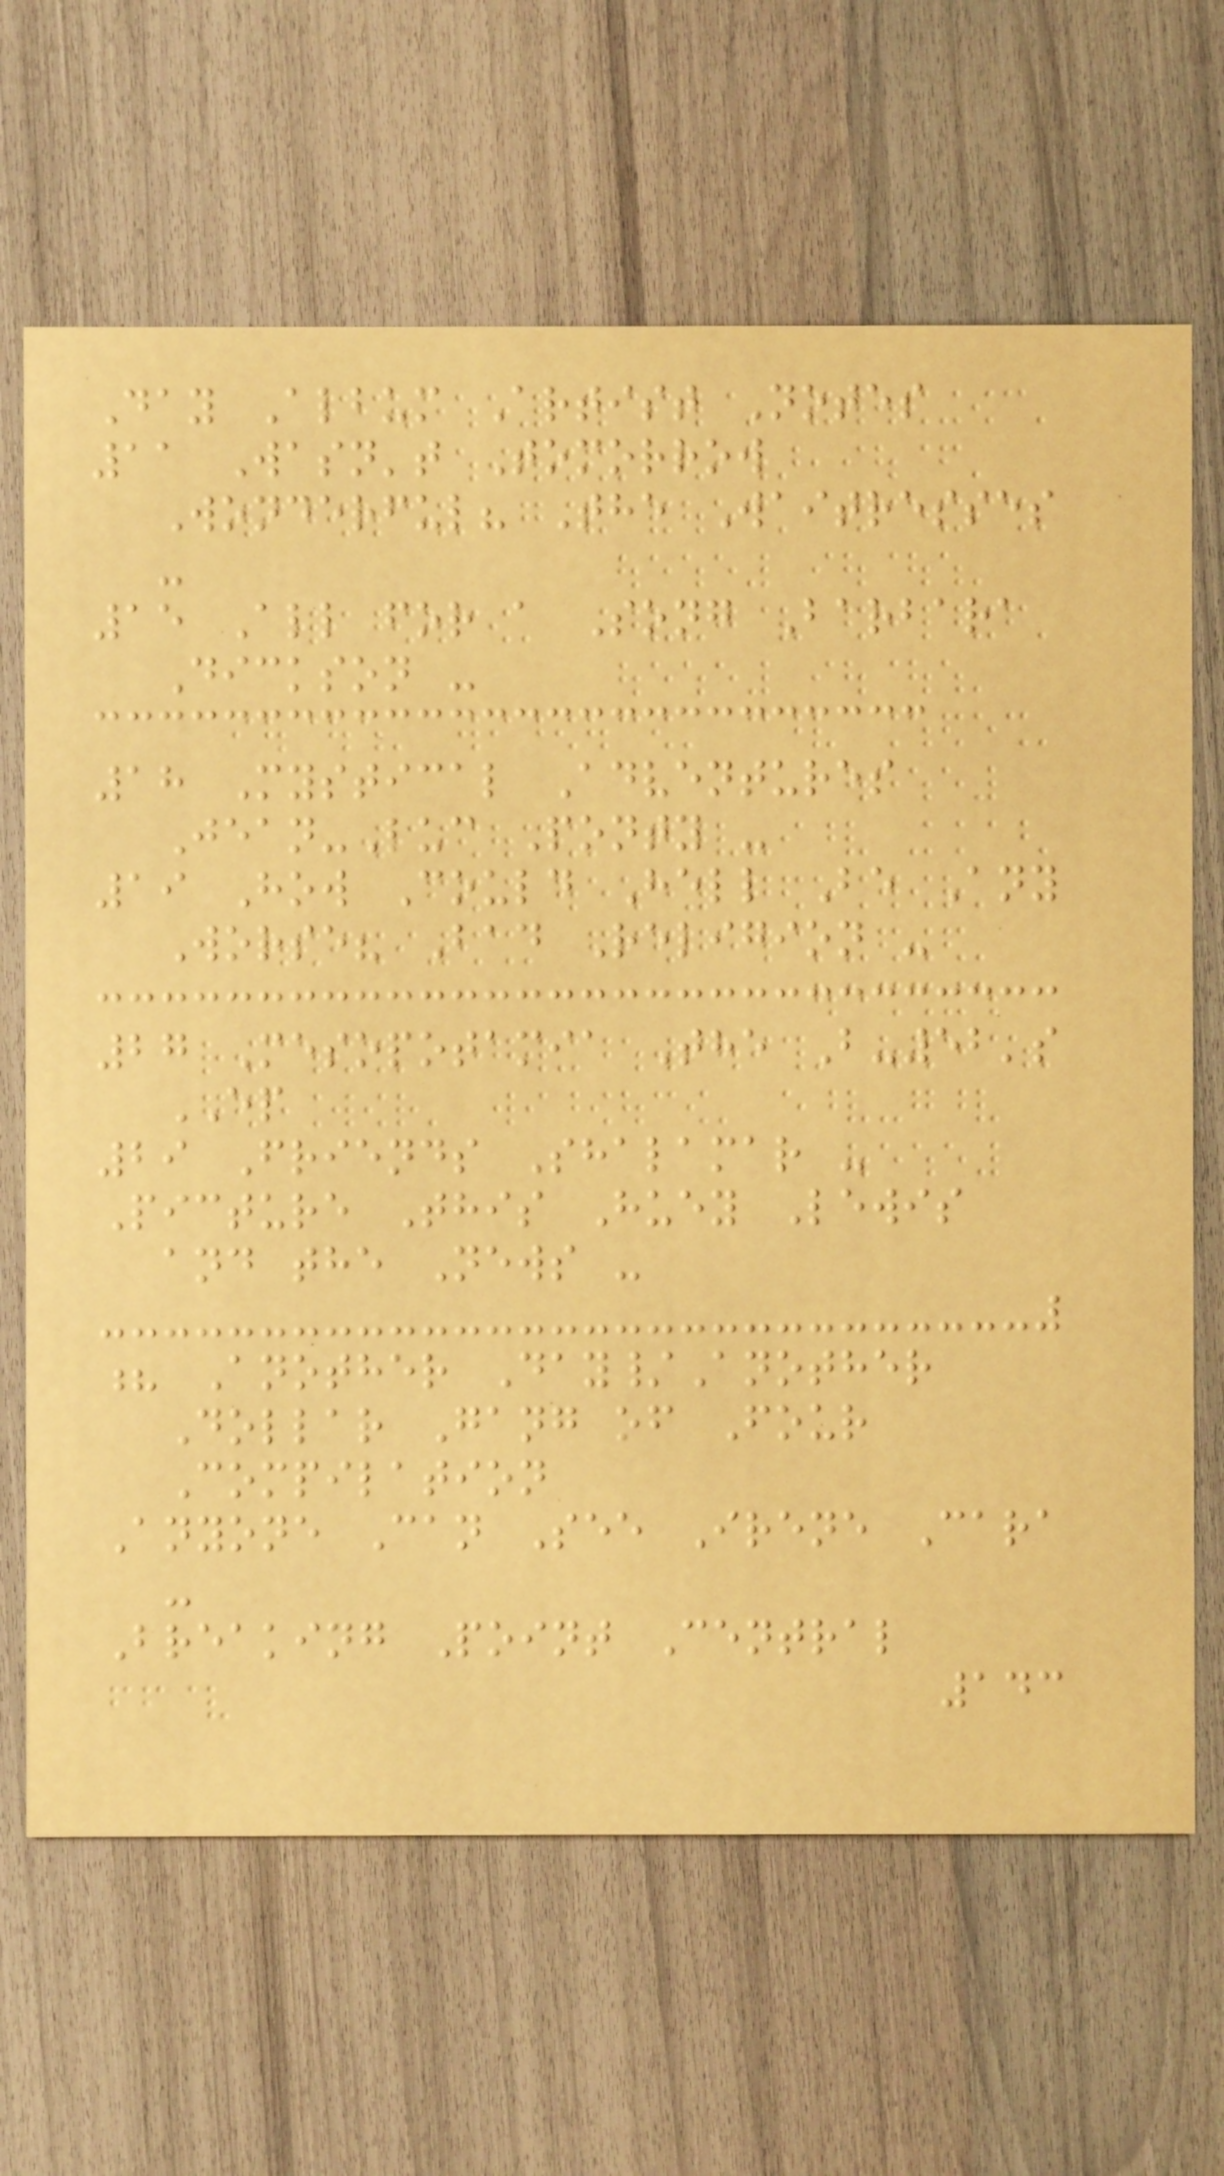Day Album Artist Notes
11 Wasn't Tomorrow
Wonderful? The Waitresses
-
15 All for a Song Barbara
Dickson -
18 Mystical Adventures
Jean-Luc Ponty -
19 How Could Hell Be Any
Worse? Bad Religion -
27 Mesopotamia The B-52's
EP
29 Friends Shalamar -
Picture This Huey Lewis
and the News -
? Another Day/Another
Dollar Gang of Four
Compilation
Anyone Can See Irene Cara
-
Breaking Point Central
143
